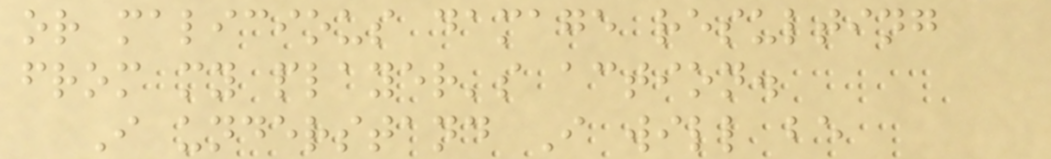or malicious damage resulting
from my player's action.
I understand I will be
